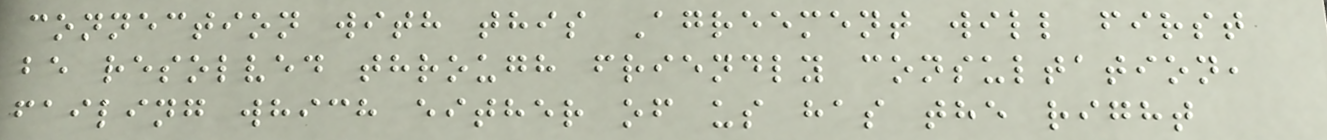connection with this Agreement will first
be resolved through friendly consultation,
failing which either of us has the right
